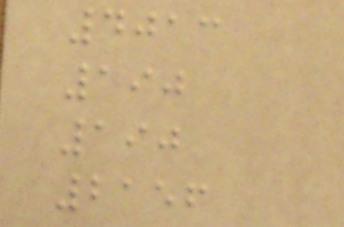4013
190
190
2156
